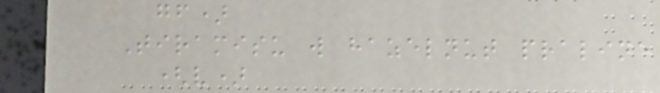gf)
Tiramisu w hazelnut praline
(v)
